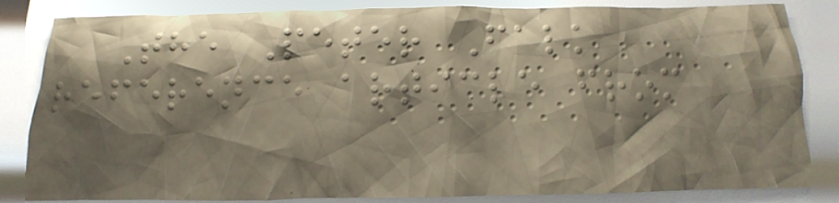The Peter Falk
reference article from
